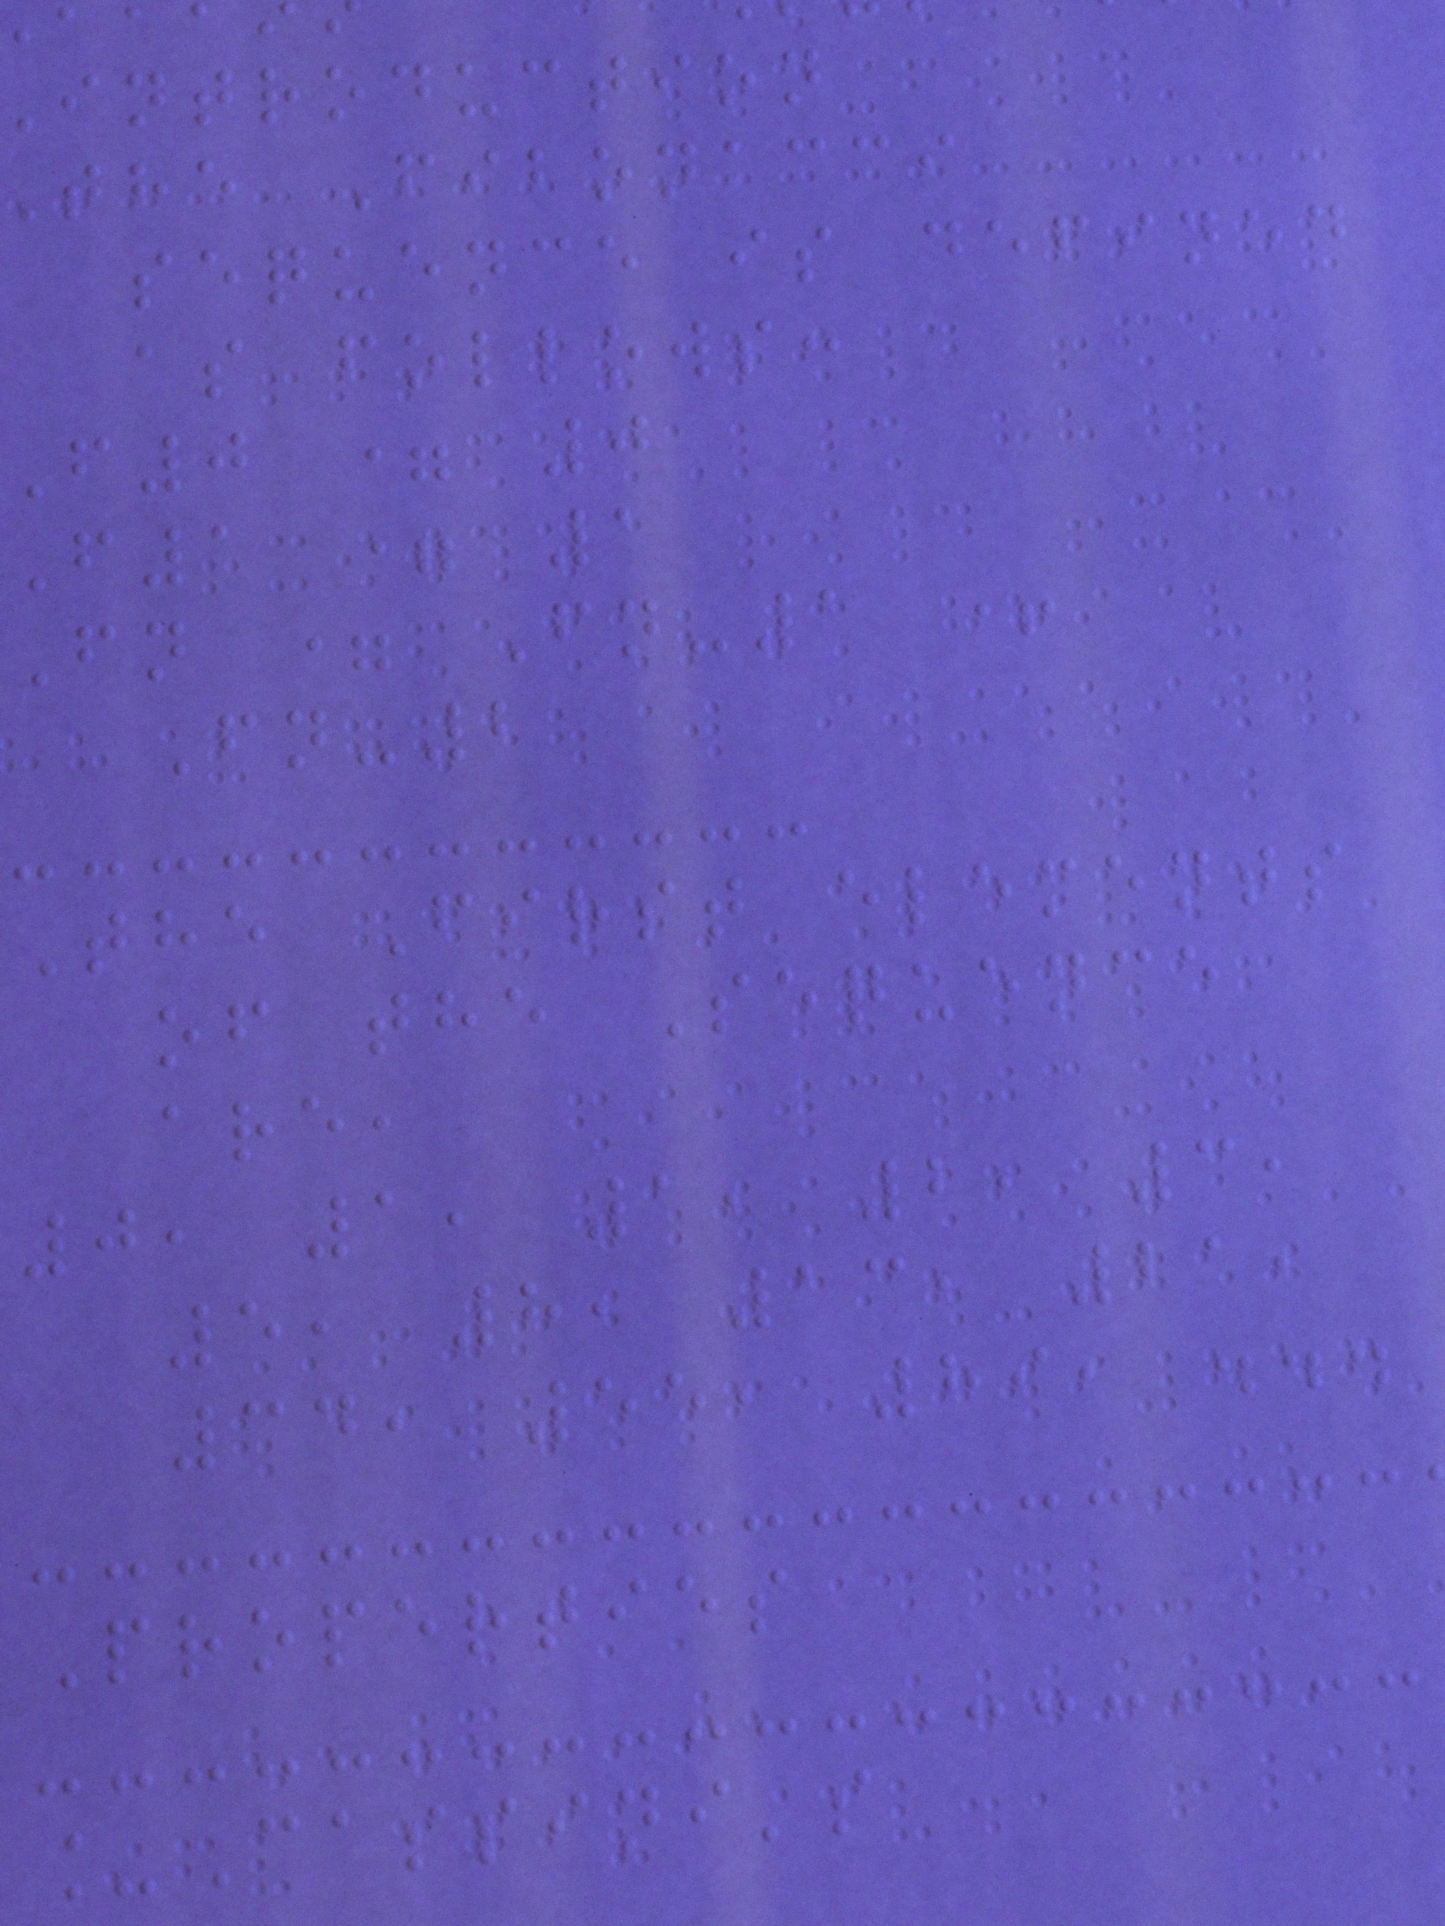introduction
the Fibonacci
sequence is defined
as follows:
F0 = 0
F1 = 1
Fn = Fn-1 +
Fn-2
The First elements
of the Sequence
are,
0, 1, 1, 2, 3,
5, 8, 13, 21,
34, 55, 89, ...
Properties
_Cassini's
